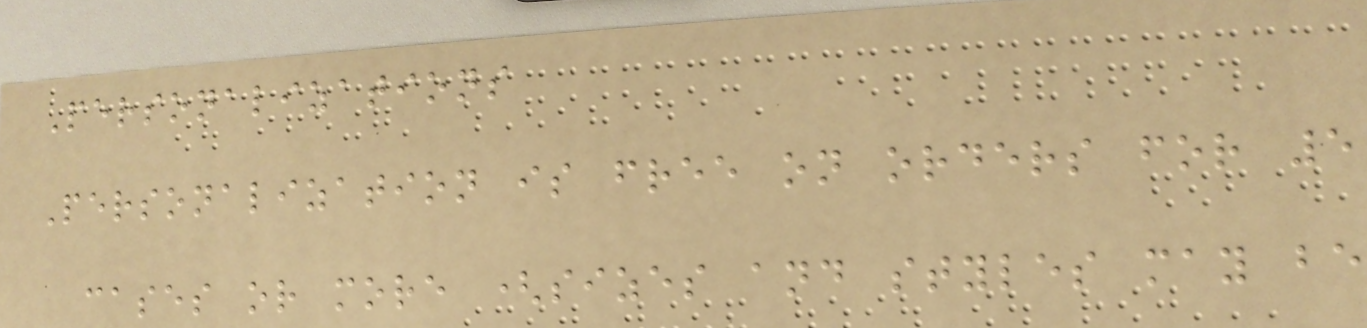Personalizations
Personalization is free on orders for 5
cases or more (sizes and styles may be
